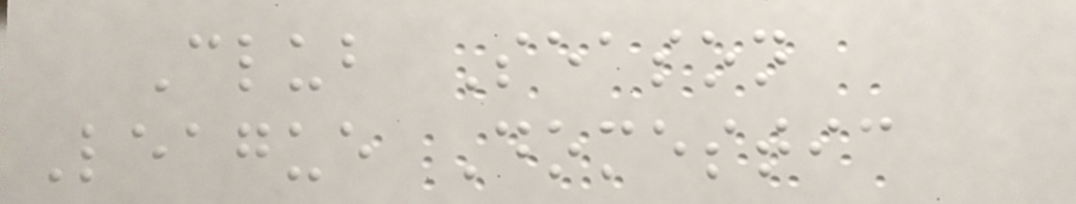Club Season
League Domestic
